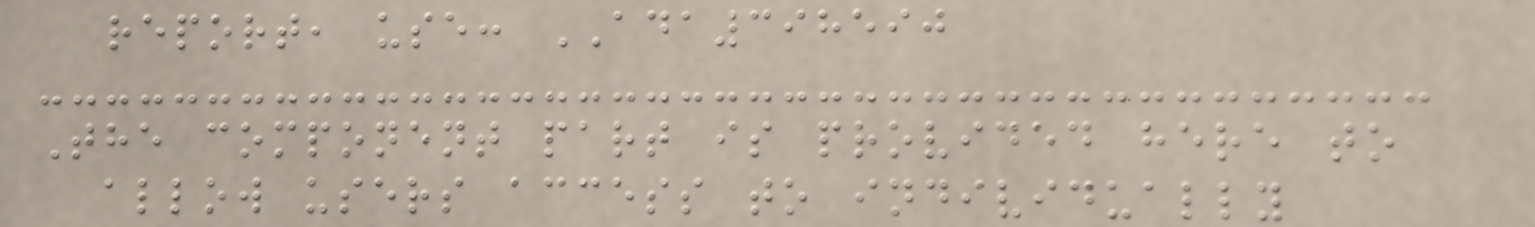report, use: ADA398590
The component part is provided here to
allow users access to individually
